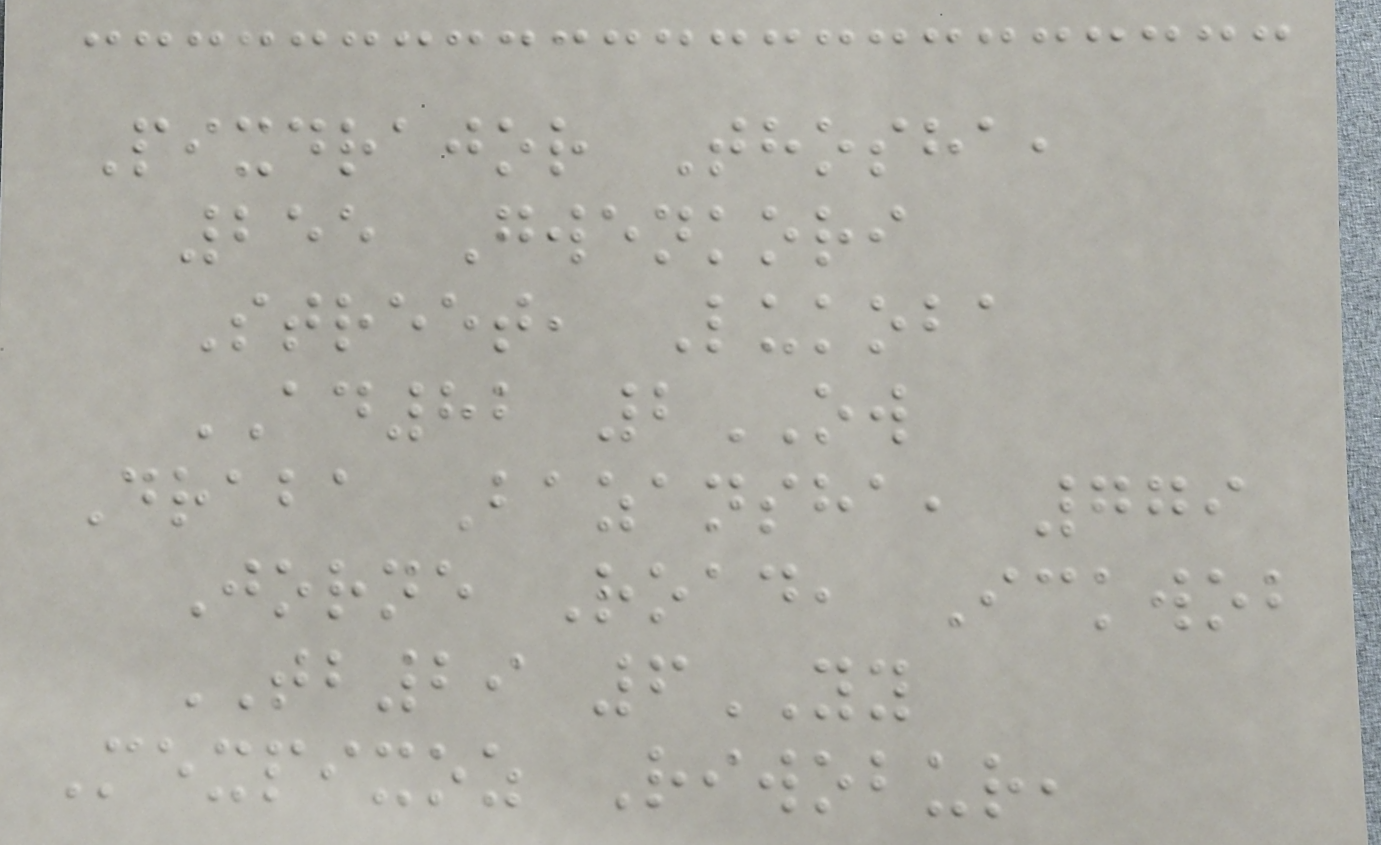Pixdrajor Thosha,
255 Gwenkori
Street, Lukoba
AD82 2OW
Draba Bazansha, 779
Jorne Road, Ickwob
TB29 6YY
Mexpixoz Riwobur,
